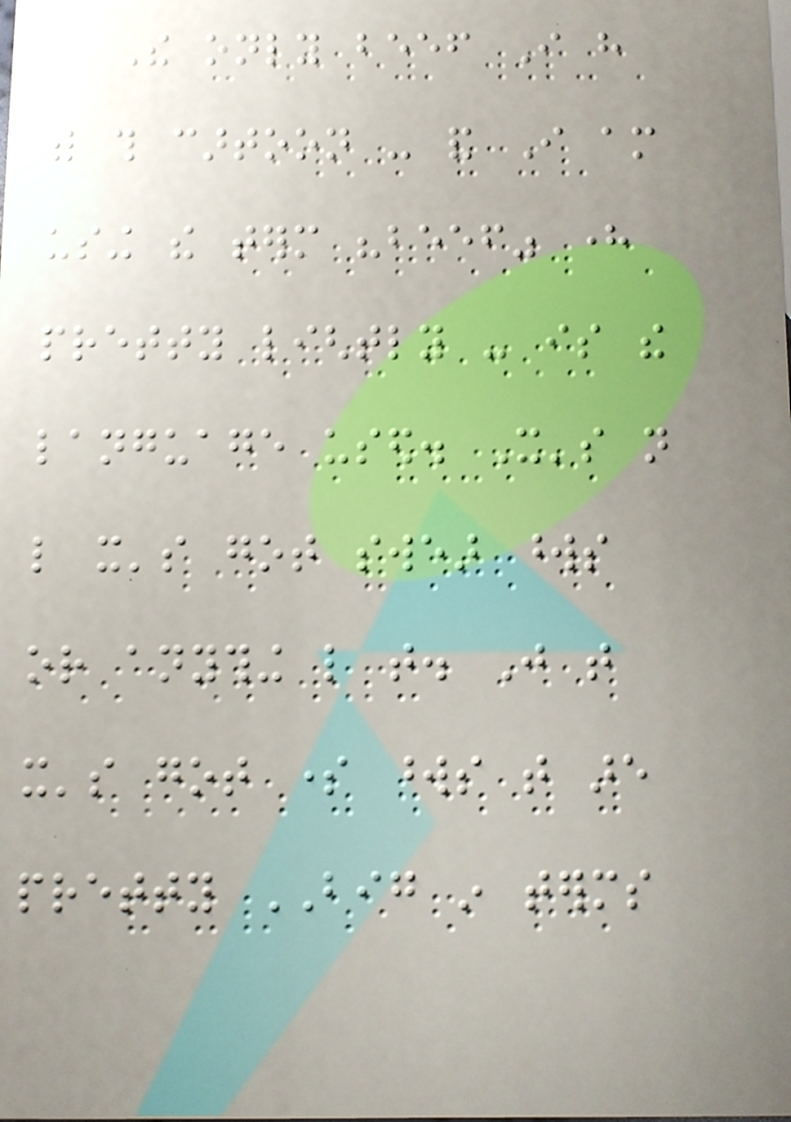The only beef I have
with this cartoon - and I am
using the term "beef" here
pretty lightly - is the
language used. It's not
like it's got swear words
or anything like that. Just that
it's got some words that are
pretty BIG in terms
